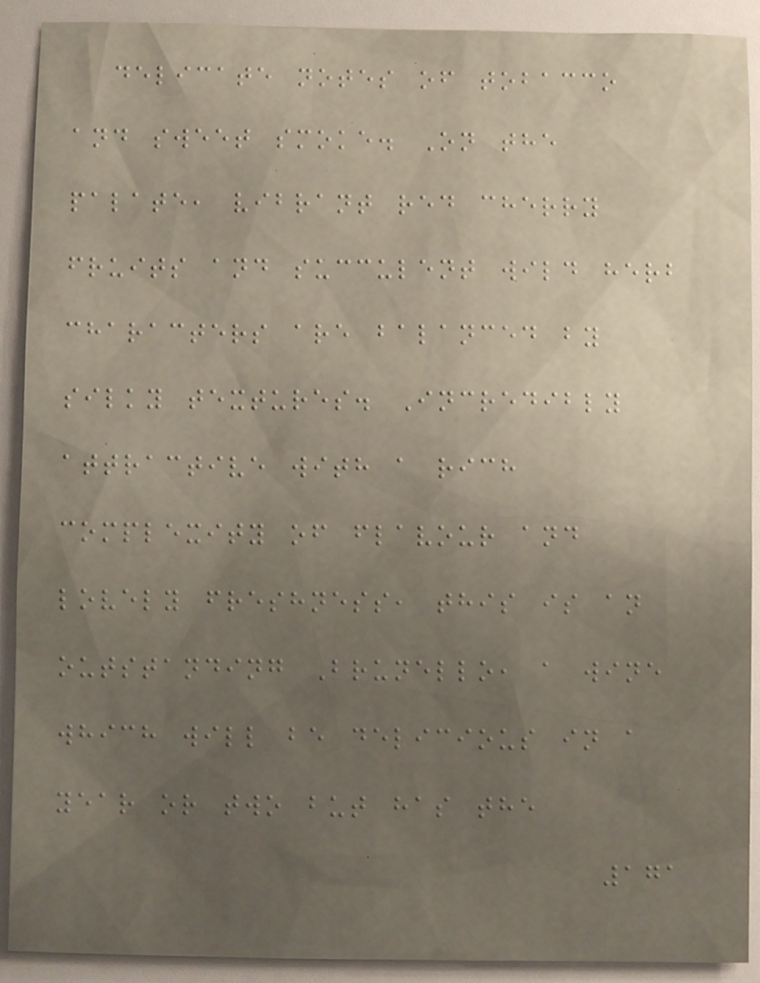delicate notes of tobacco
and sweet smoke. On the
palate, vibrant red cherry
fruits and succulent wild herb
characters are balanced by
silky textures. Incredibly
attractive with a rich
complexity of flavour and
lovely freshness, this is an
outstanding Brunello, a wine
which will be delicious in a
year or two but has the
171
